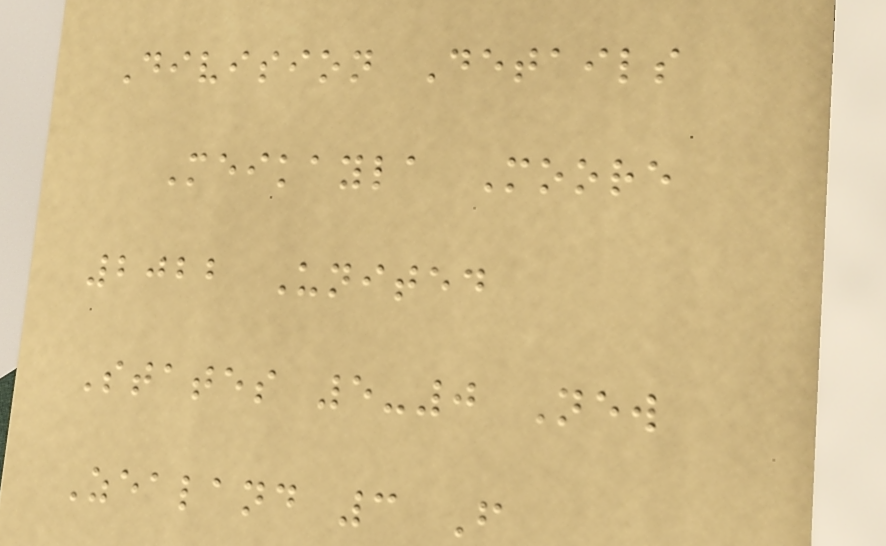Division Details
Meikayla Moore
2022 United
States 5-0 New
Zealand 3 F
